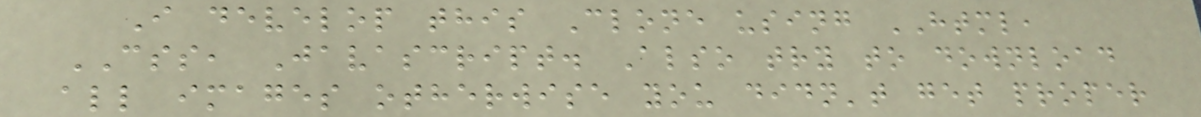I develop this Clone using HTML,
CSS, Javascript. Also try to download
all images otherwise you didn't get proper
